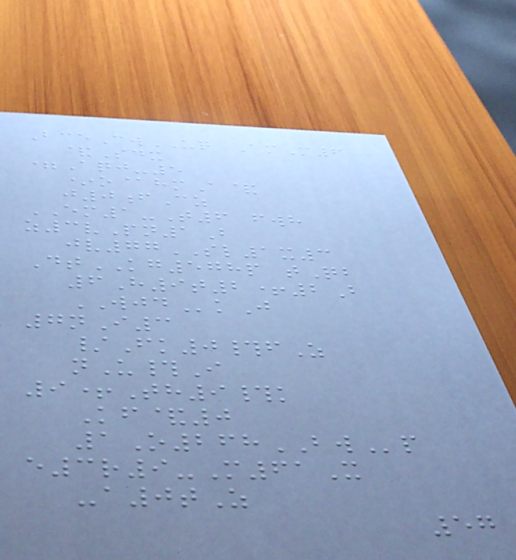BceCwUQ AmM6
&Sdx
=Aqj-5
*o@hmA&
j0fCz
EM1-T6 fwh
z3vPn1B
jv77SL1x3
DtKG578p tQb
6H9t2+2B
WJDkJ
7nI3
/Fk0#fZ
nU#I
9+Th9#k
Kf&0
1O268BWp
e3r9-M61X
-a0tZ
57
